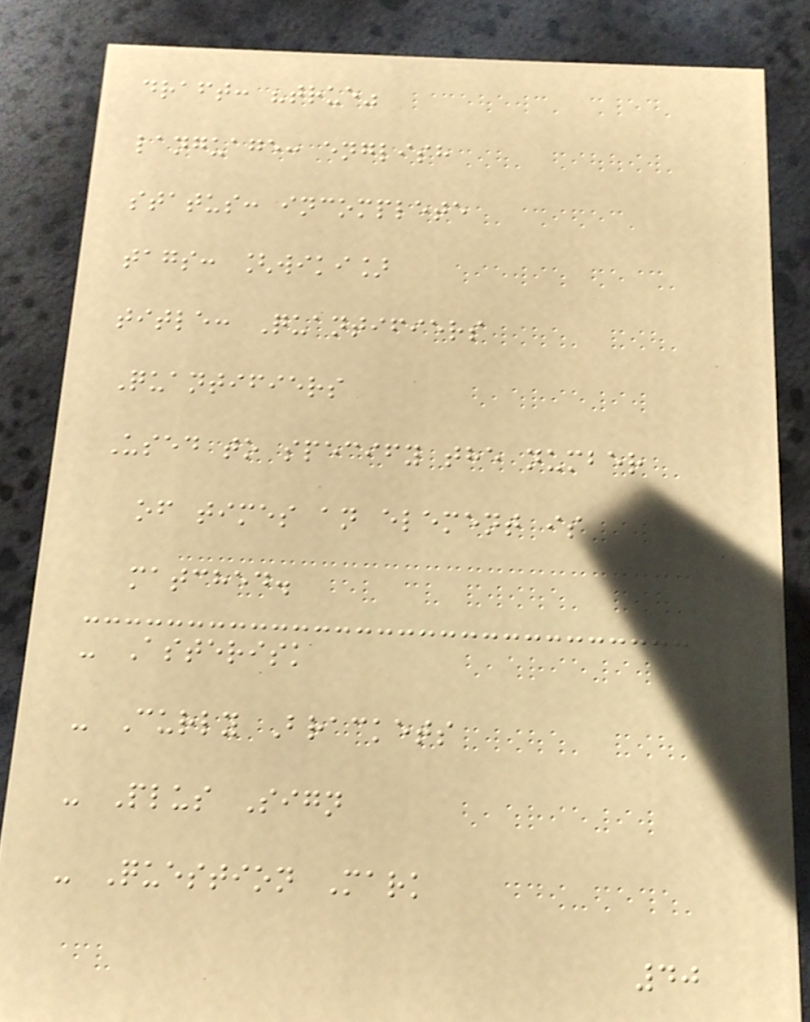draft: "true"
language: english
status: incomplete
tags: [wiki]
title: Quantifiers
Quantifiers
Used to specify the number
of times an element is
matched.
- Asterisk
- Curly Brackets
- Plus Sign
- Question Mark
40
